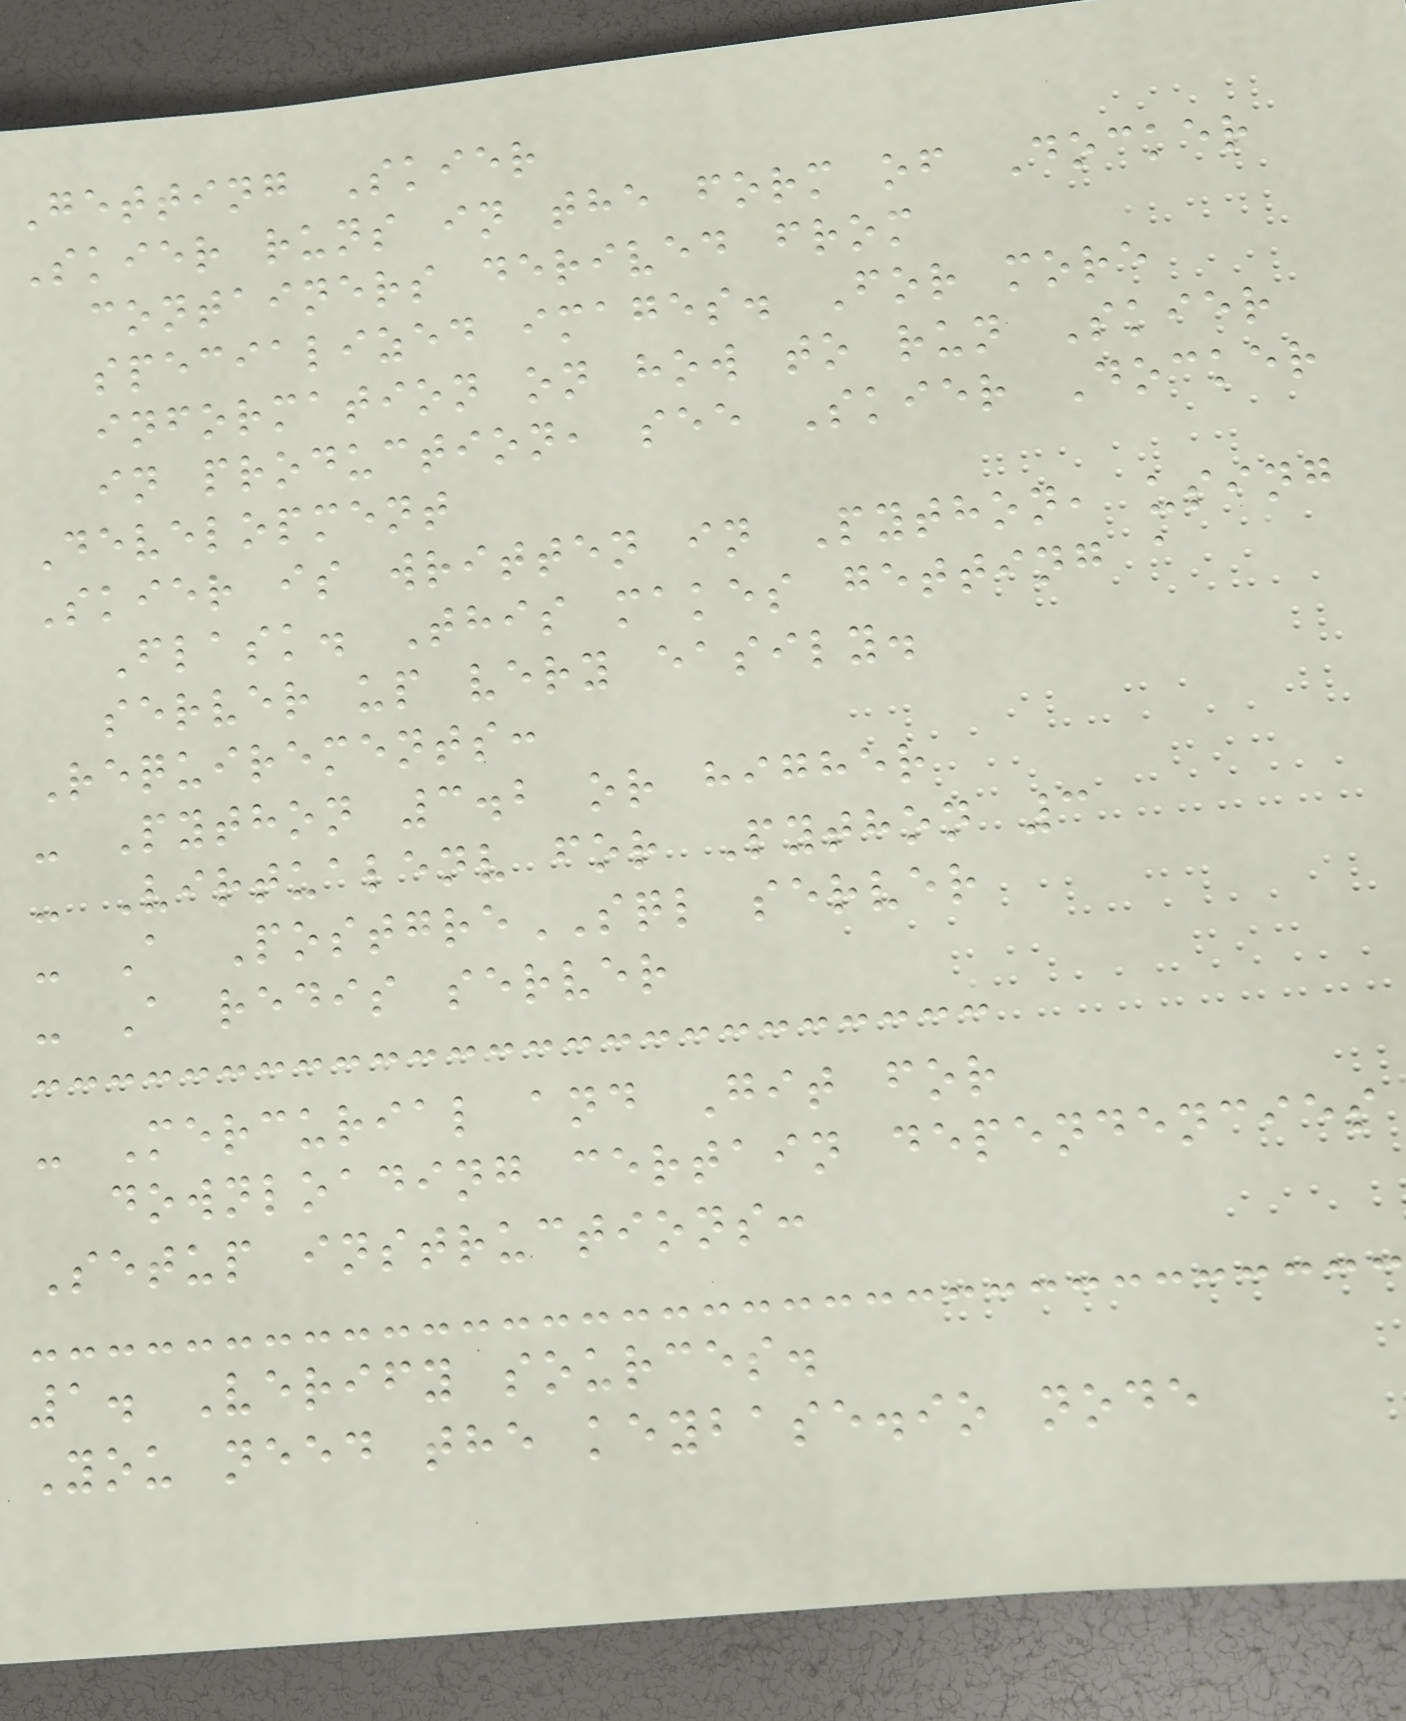Getting Skier
Skier runs in the form of Docker
containers derived from
specialized images. For more
information on how to run Skier
in production, see Skier Docker
Development
Skier is written in Python, using
Flask. This makes getting a
server up very easily.
Requirements:
- Python 3.2 or higher
- Virtualenv for Python 3
- A PostgreSQL server
- A redis server
- Mercurial and Git for
downloading certain dependencies
Setup instructions:
1. Verify sources.
You need the keybase.io node
